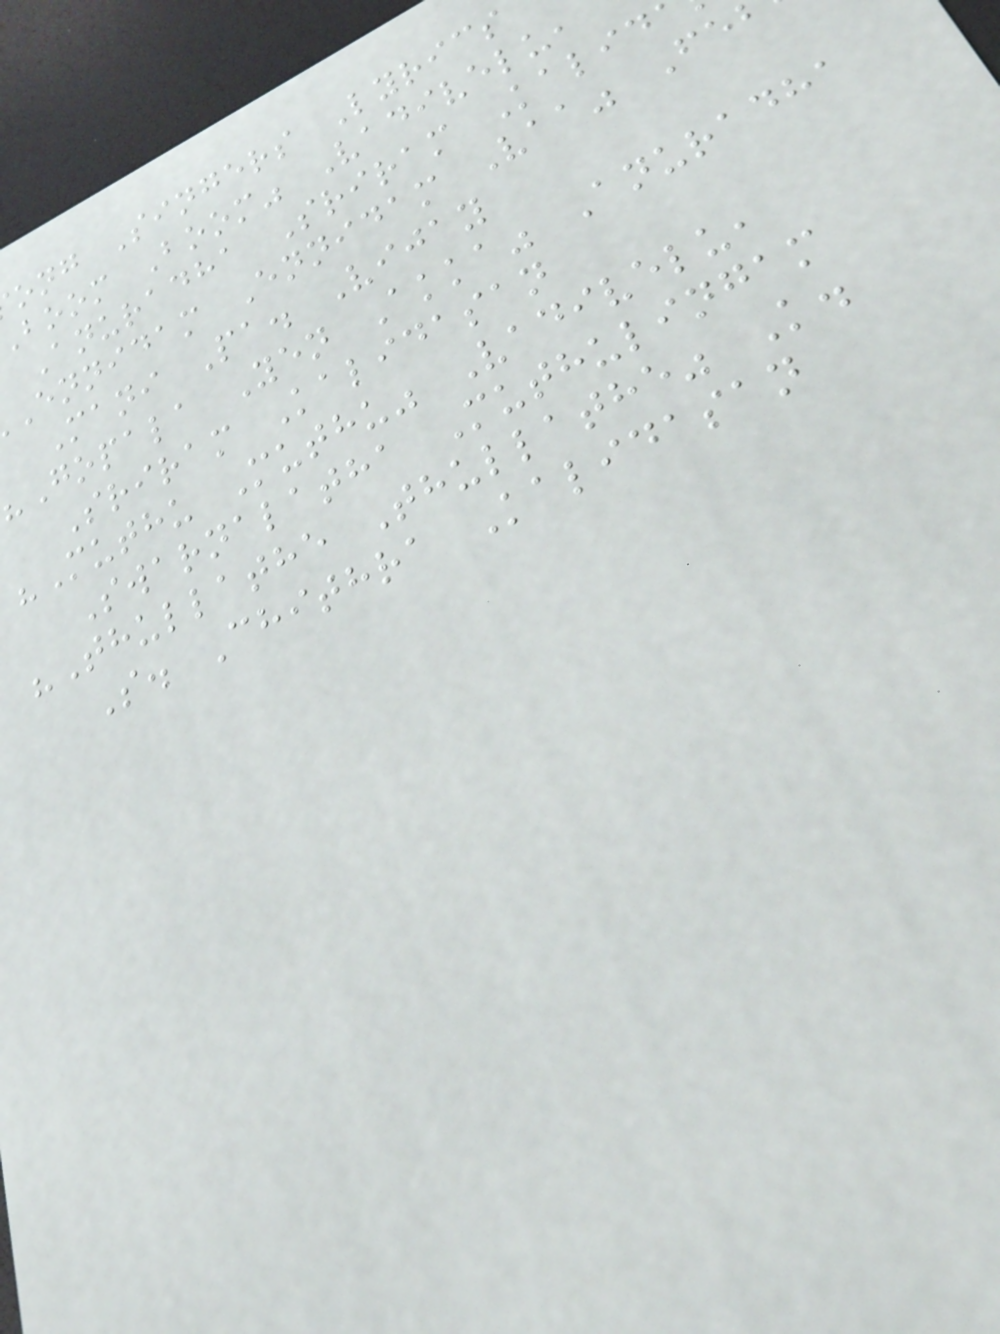ong Singers Lyrics
boom Boom" Vadivelu,
Anuradha Sriram Kalid
Ennidam Ennidam Vaa" Fe
Mani Pa. Vijay
"Gopala Yen Akka" Anuradha
Sriram Kalidasan
"Muthu Muthu" Vadivelu,
Swarnalatha Muthulingam
"Thullathe Thullathe" K.
S. Chithra Kalidasan
